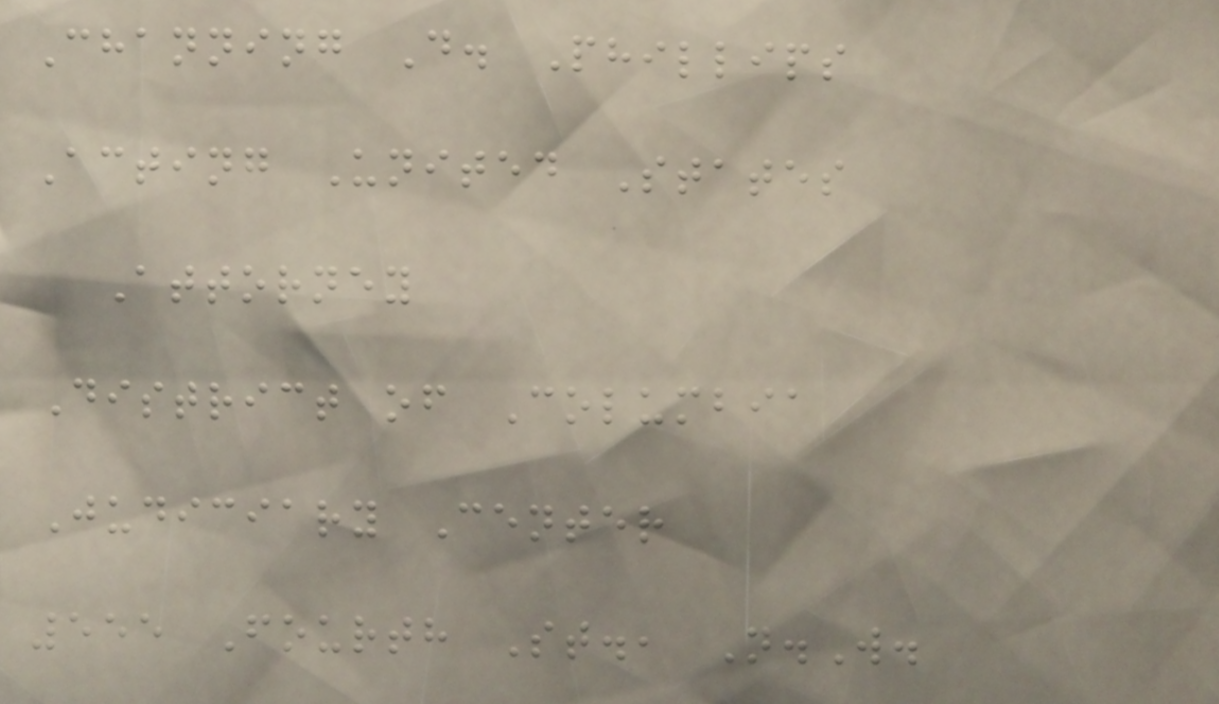Channing D. Phillips
Acting United States
Attorney
District of Columbia
Judiciary Center
555 Fourth St., N.W.
